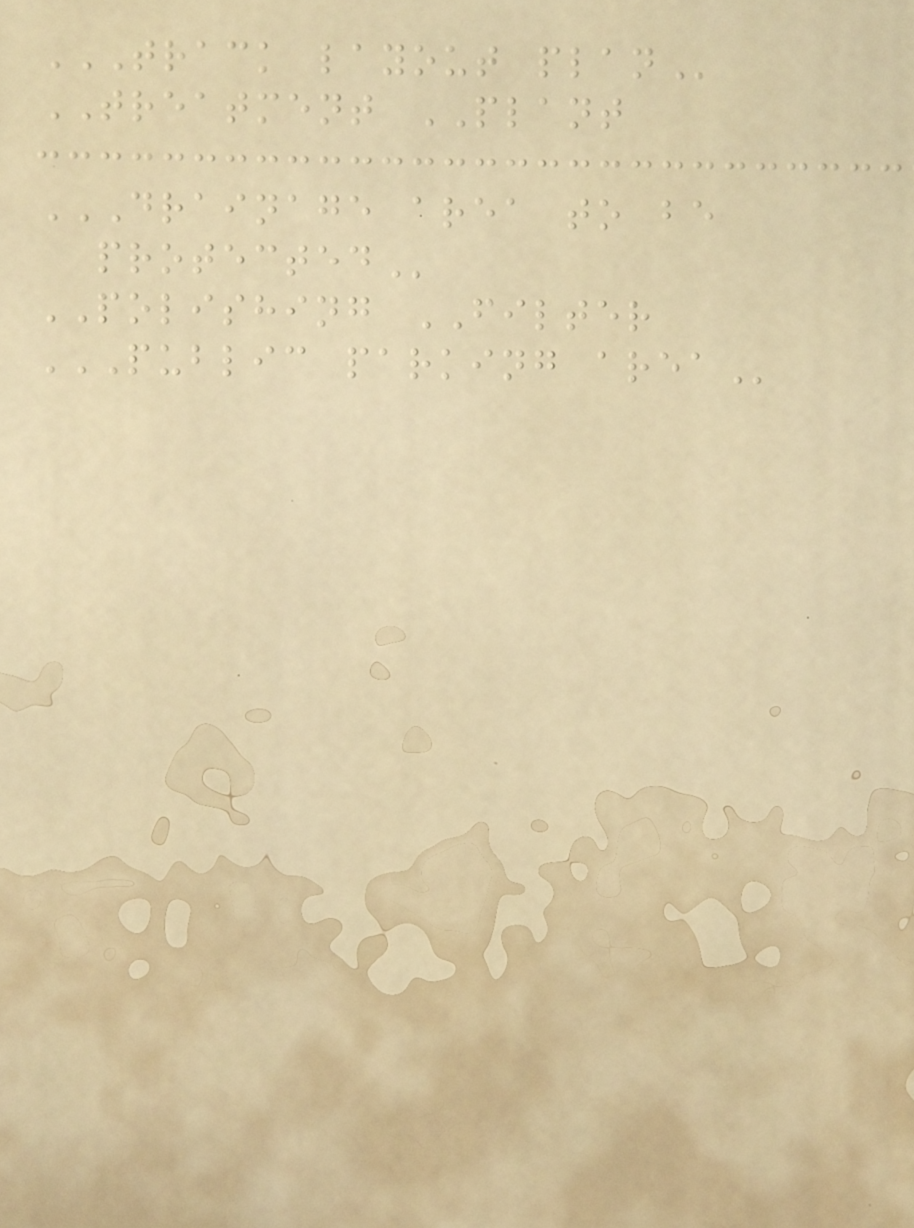TRACK LAYOUT PLAN
TREATMENT PLANT
DRAINAGE AREA TO BE
PROTECTED
POLISHING FILTER
PUBLIC PARKING AREA
